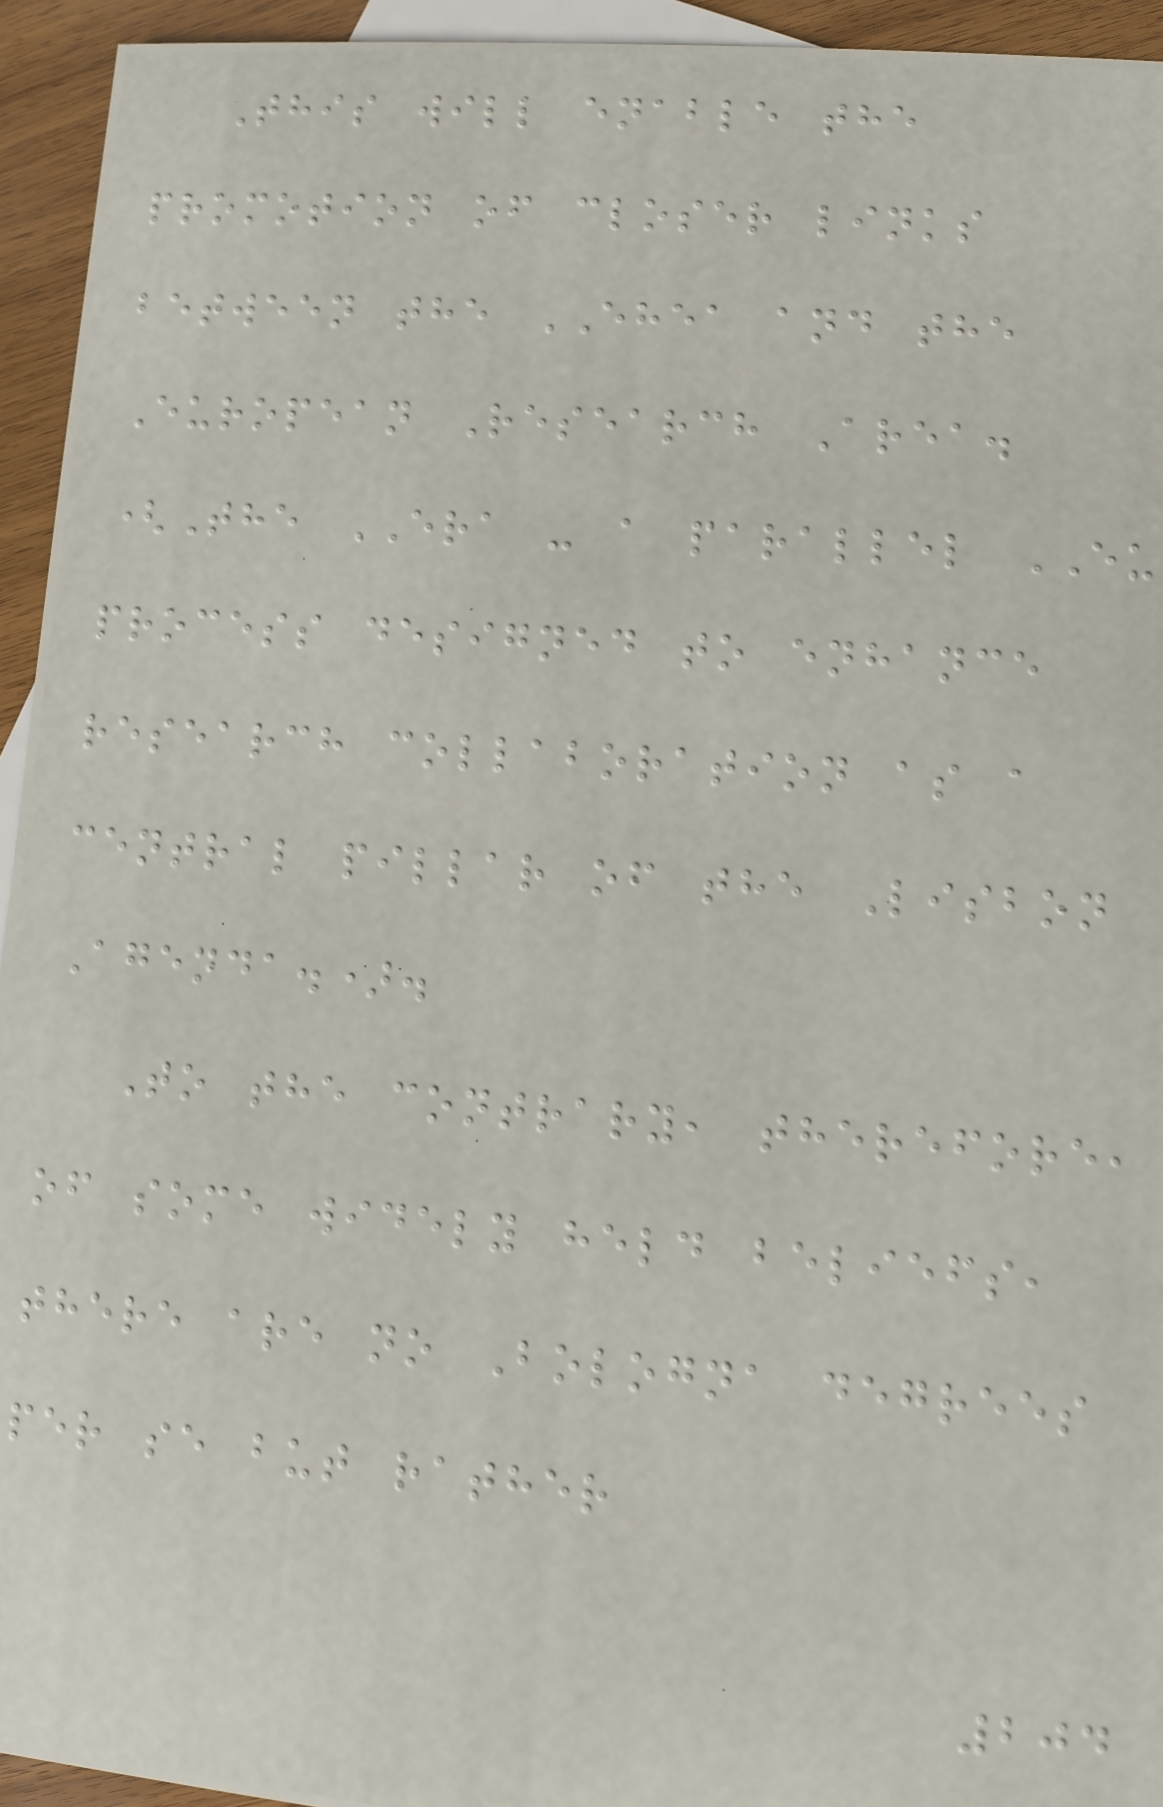This will enable the
promotion of closer links
between the EHEA and the
European Research Area.
(The ERA - a parallel EU
process designed to enhance
research collaboration as a
central pillar of the Lisbon
Agenda.).
To the contrary, therefore,
of some widely held beliefs,
there are no Bologna degrees
per se but rather
204
